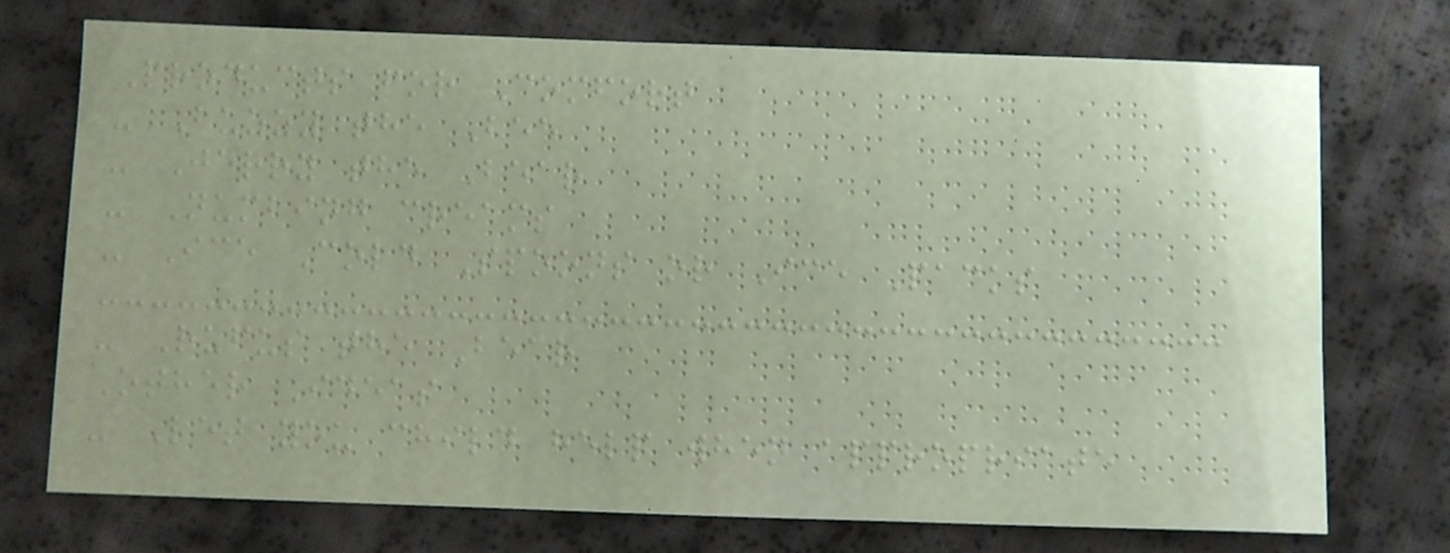Products for Comfort
- Buzzy the Bee
- Jerry the Bear
- Numbing creams
- Ice Cold Spoons or Ice Packs
- Rufus the Bear
Other Ideas
- Let you child help when appropriate
